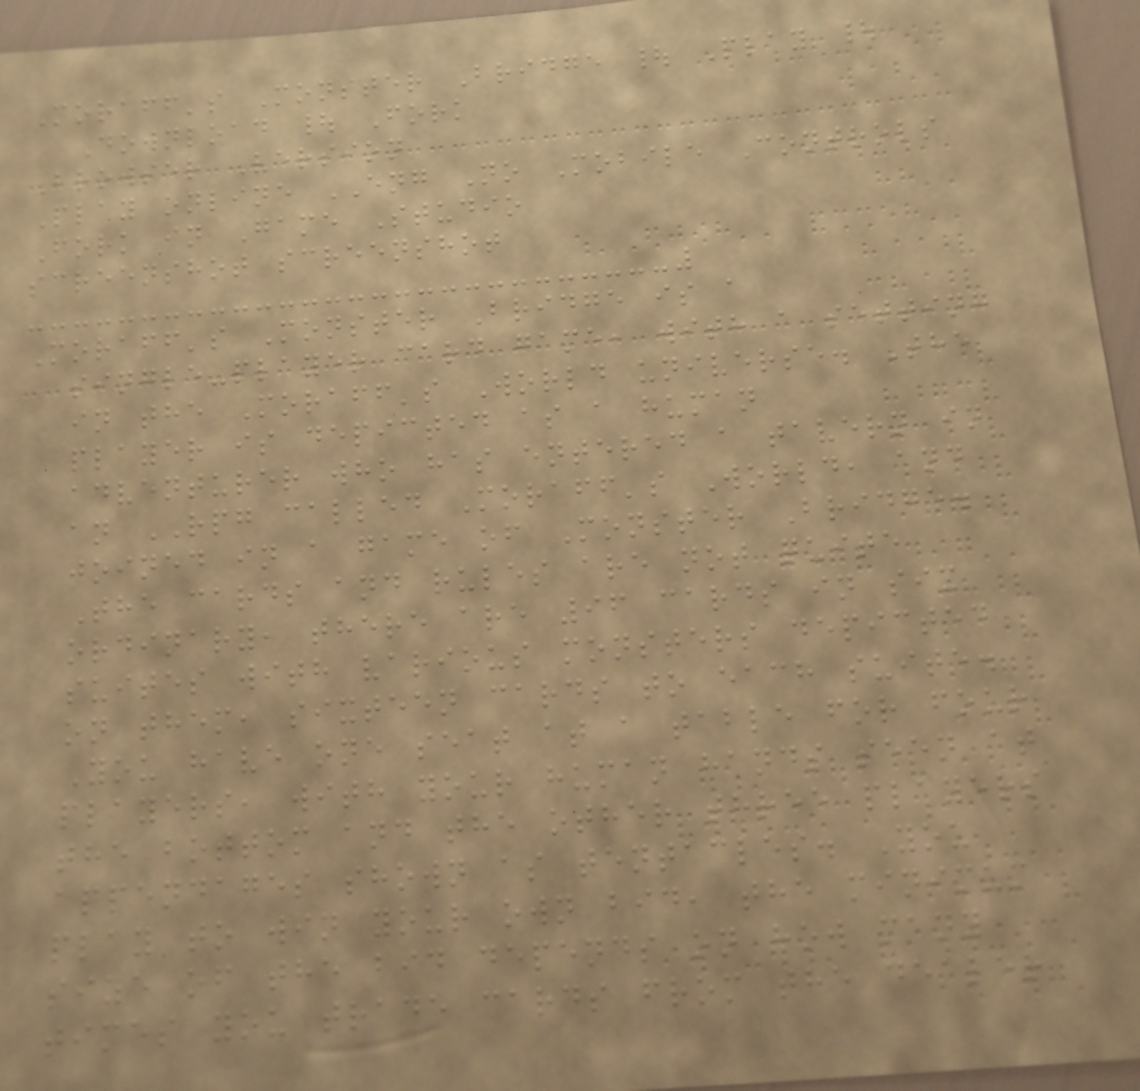Moraff's Monster Bridge | Play |
Download | Fork
Browser Version
Play online ENG No Mobile Controls
Fork in Game Studio
screenshot screenshot
Moraff's Monster Bridge is a
single-player card game, with a setting
in the Moraff's World universe. The
player is depicted as a human
adventurer who has entered a tavern in
an RPG called Moraff's World, and
joined in a game of Monster Bridge.
The cards and rules are not quite
ordinary, there are 96 cards in six
suites with various monsters depicted
on them, sixteen cards to each suite.
You have one seat at a table for four
players, with your human hands seen at
the bottom and the other three players
appendages shown as tentacles. You
play to win your own bid, the minimum
size of the bid depends on how many
times you trade cards from the dealer
